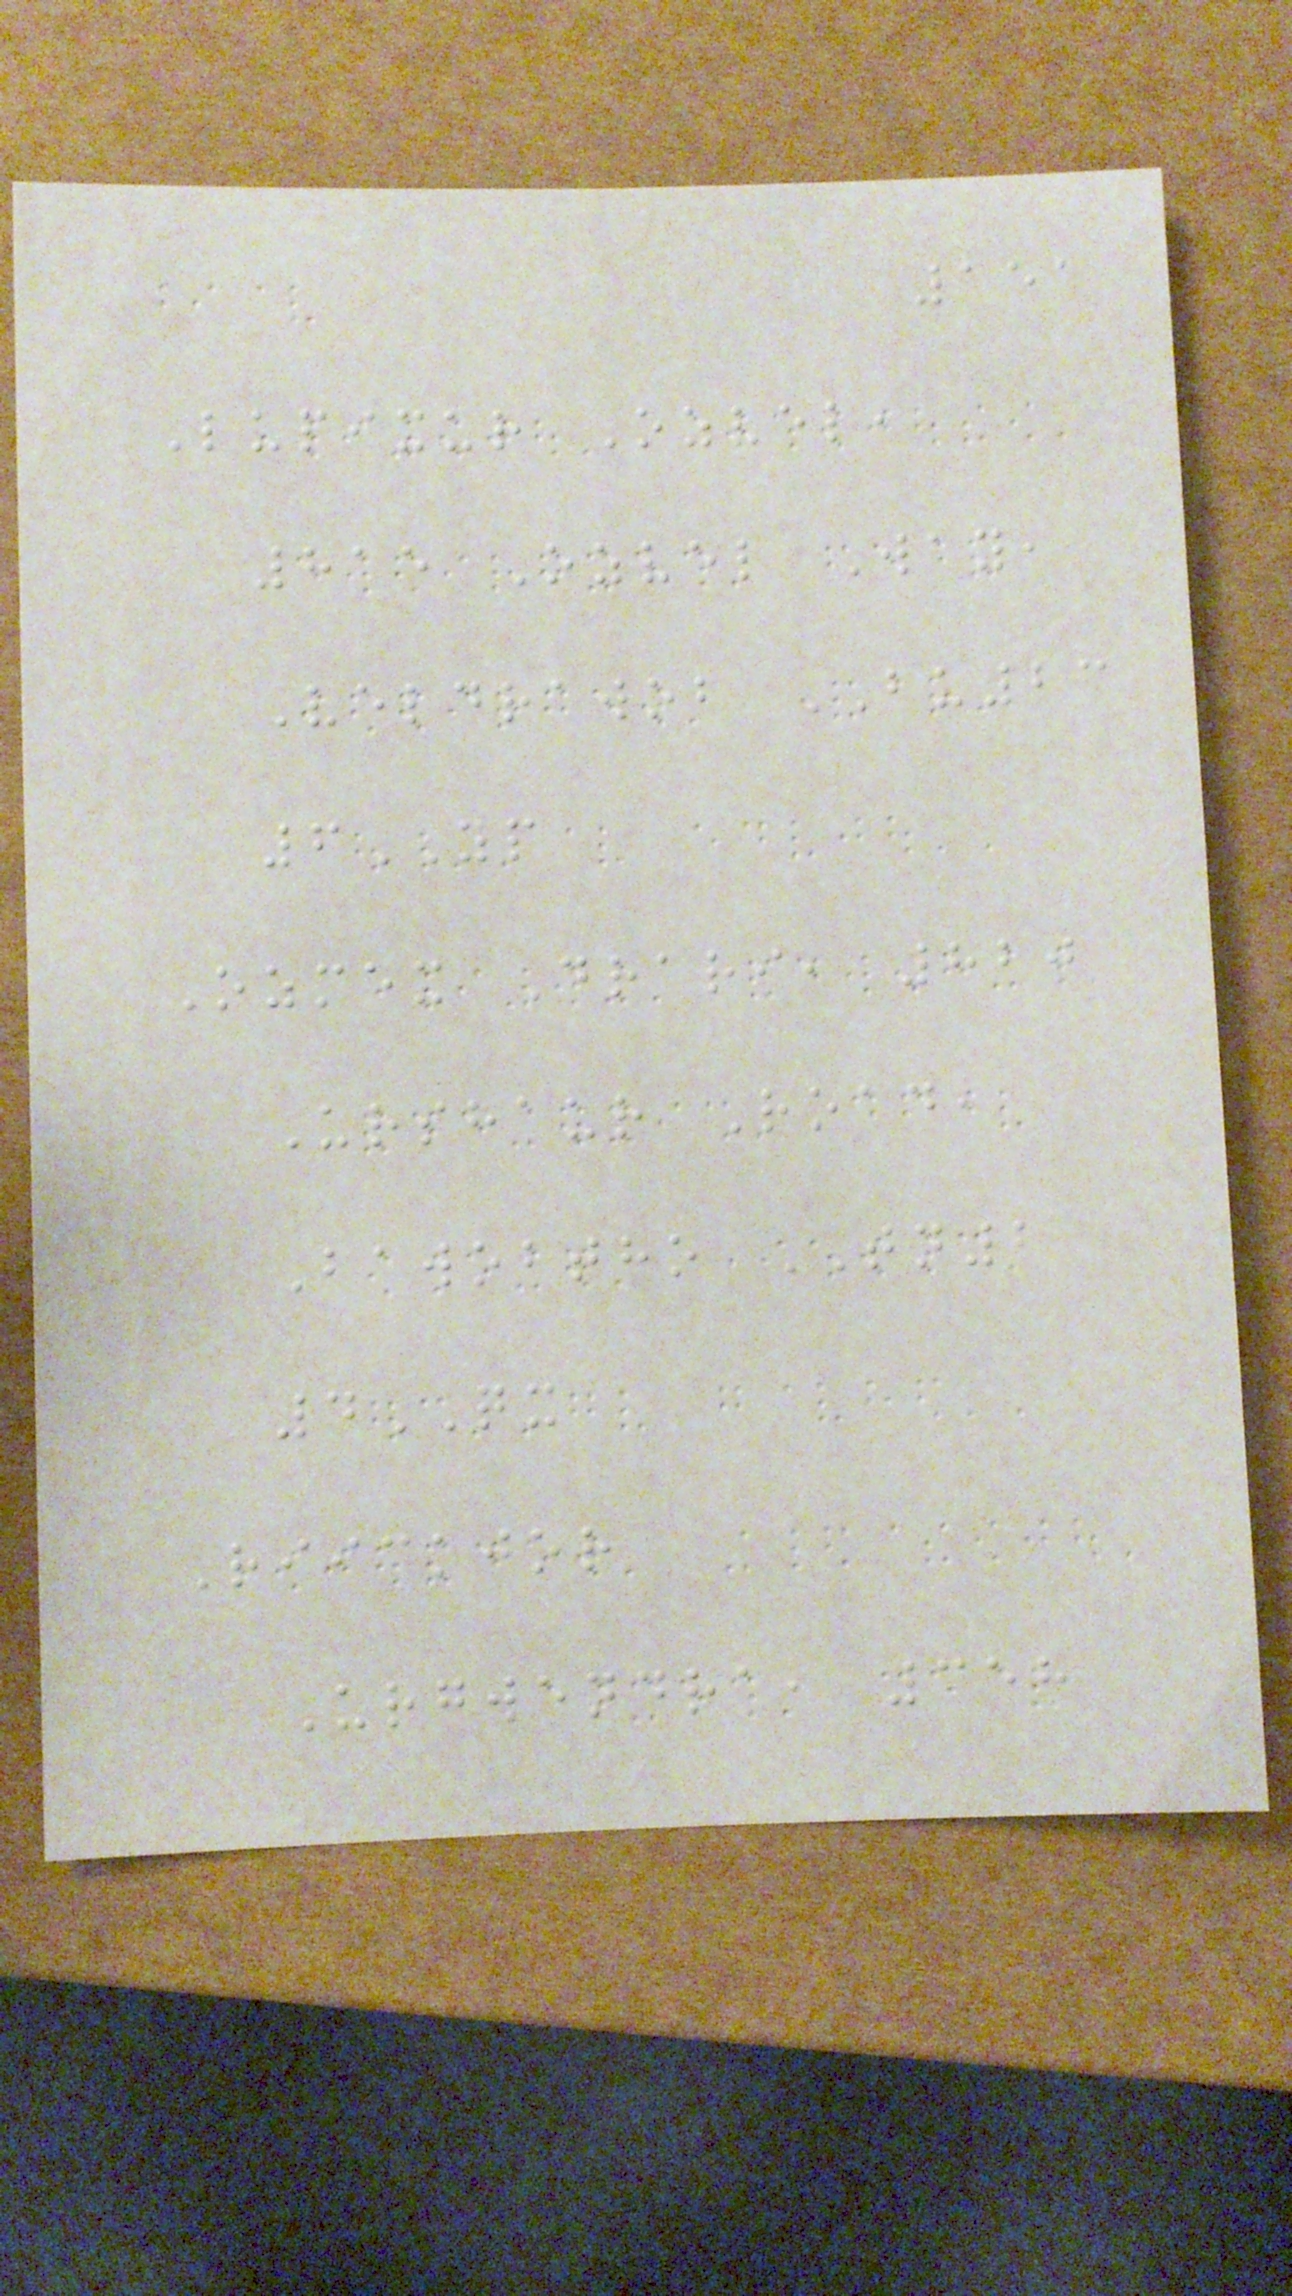151
Lupixur Ozvel,
815 Ozvel Way,
Veldrawob BU23
6YP
Ozmex Drari, 820
Urshaur Road,
Bawobtho TN2
4QX
Riickjor
Urgwendra, 358
